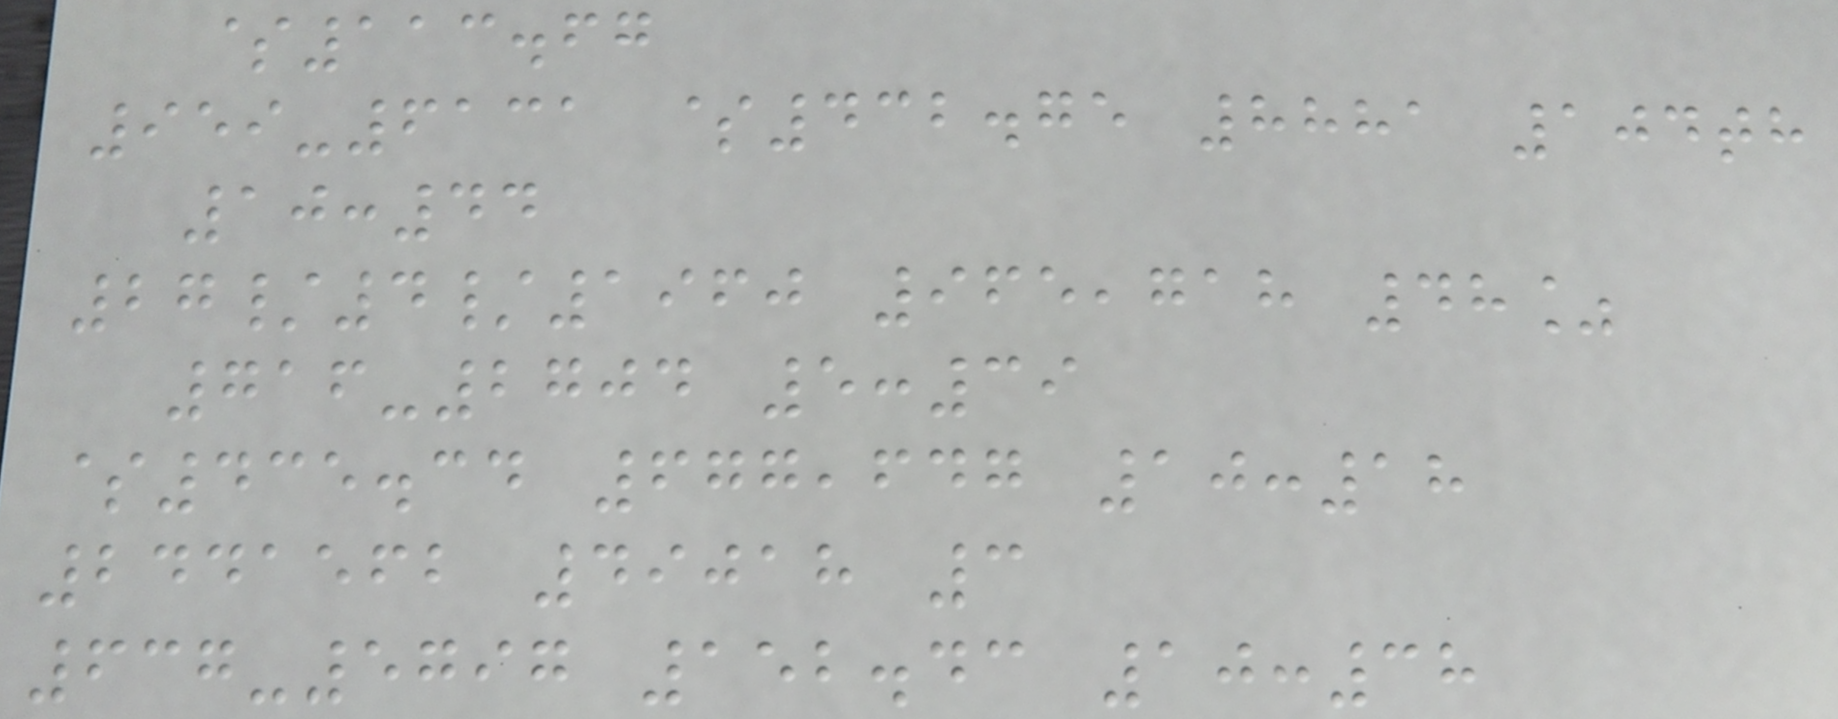$113.67
959-6131 $432.75 8881 104th
10:44
27/4/1960 965,718 48%
716-2704 5:39
$435.34 677,647 10:18
2441562 49018 3
637-5797 152.43 10:38
